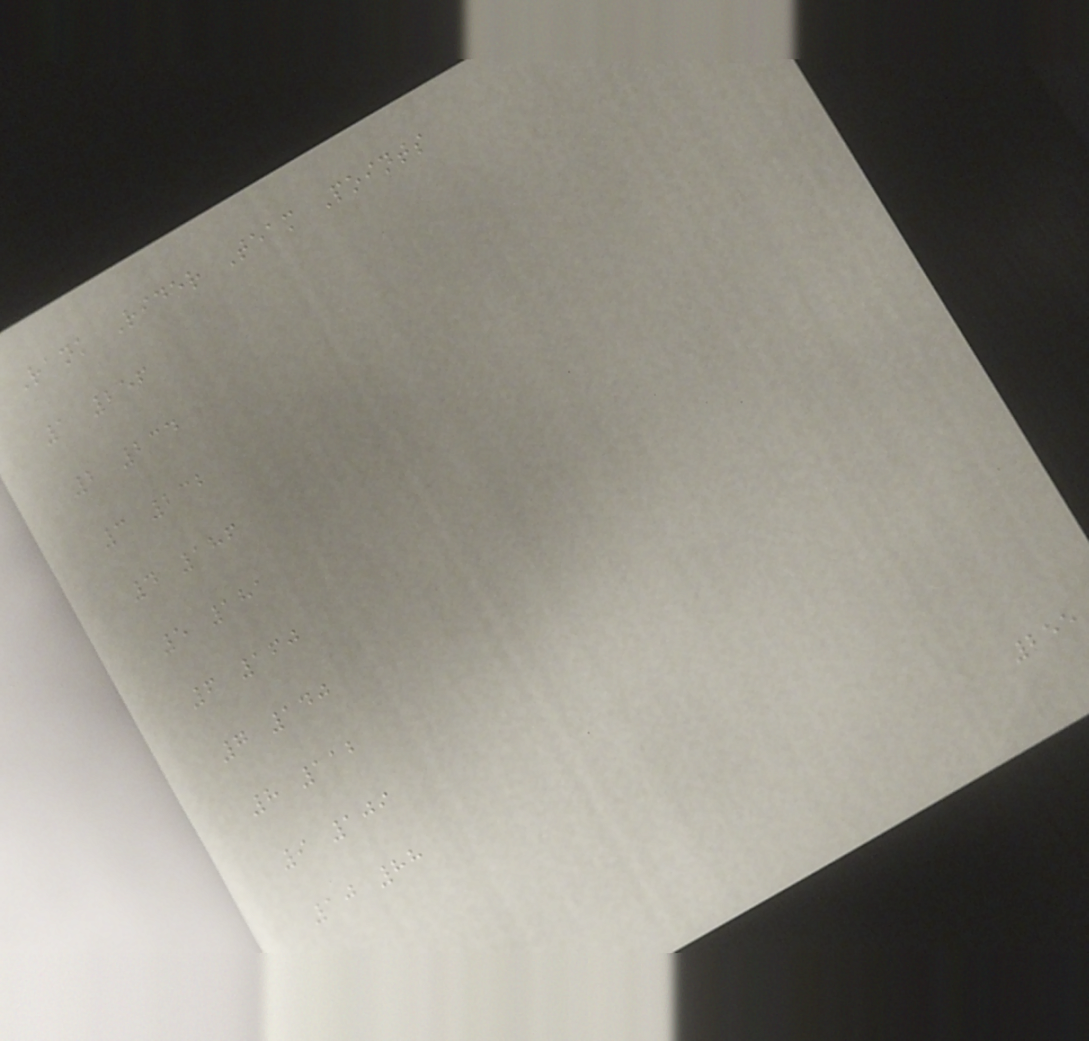Rank Rider Team Points
1 256
2 234
3 232
4 186
5 181
6 160
7 140
8 112
9 109
10 88
255
